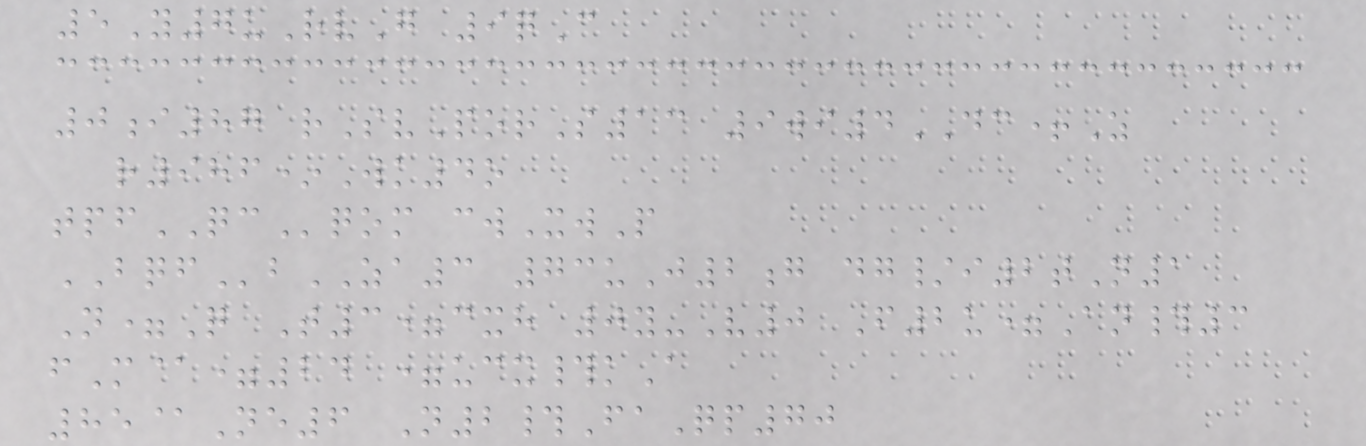5Y7uRvG 9qC
0i87 rSvPorS13 9wi4DC+Z
r986*Wk4o
tpfQCqom cwXwP
BQFbZA3 73uJ2g dg/i2tN1
N=Q T3=cxh 0y-V0 F2u=An#3
fM@=24 =ucx#kA
85@Ne6 N2#FaQp70
